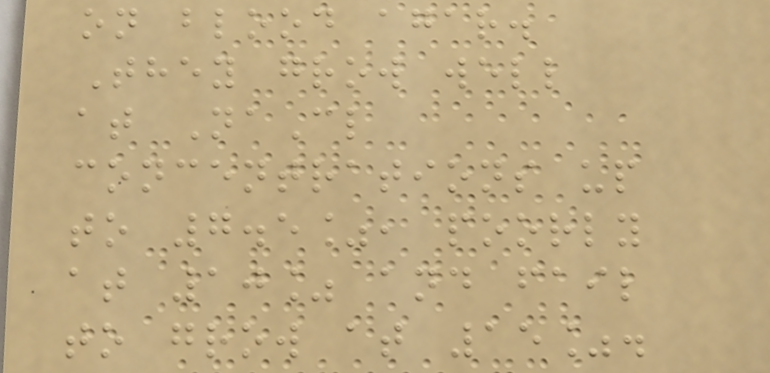on blood agar.
They grow well
at NaCl
concentrations up
to 7.5%, poorly
at 10% and fail
to grow at 15%.
